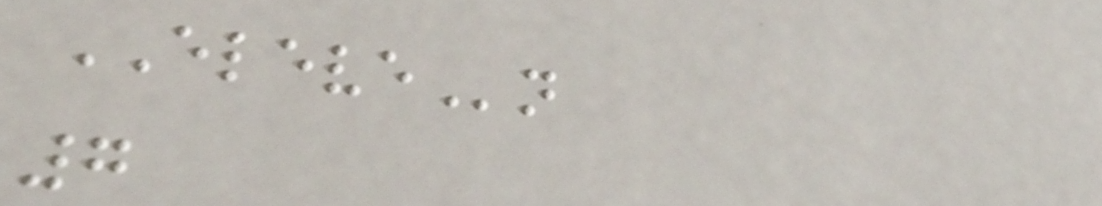ELEVEn
7
